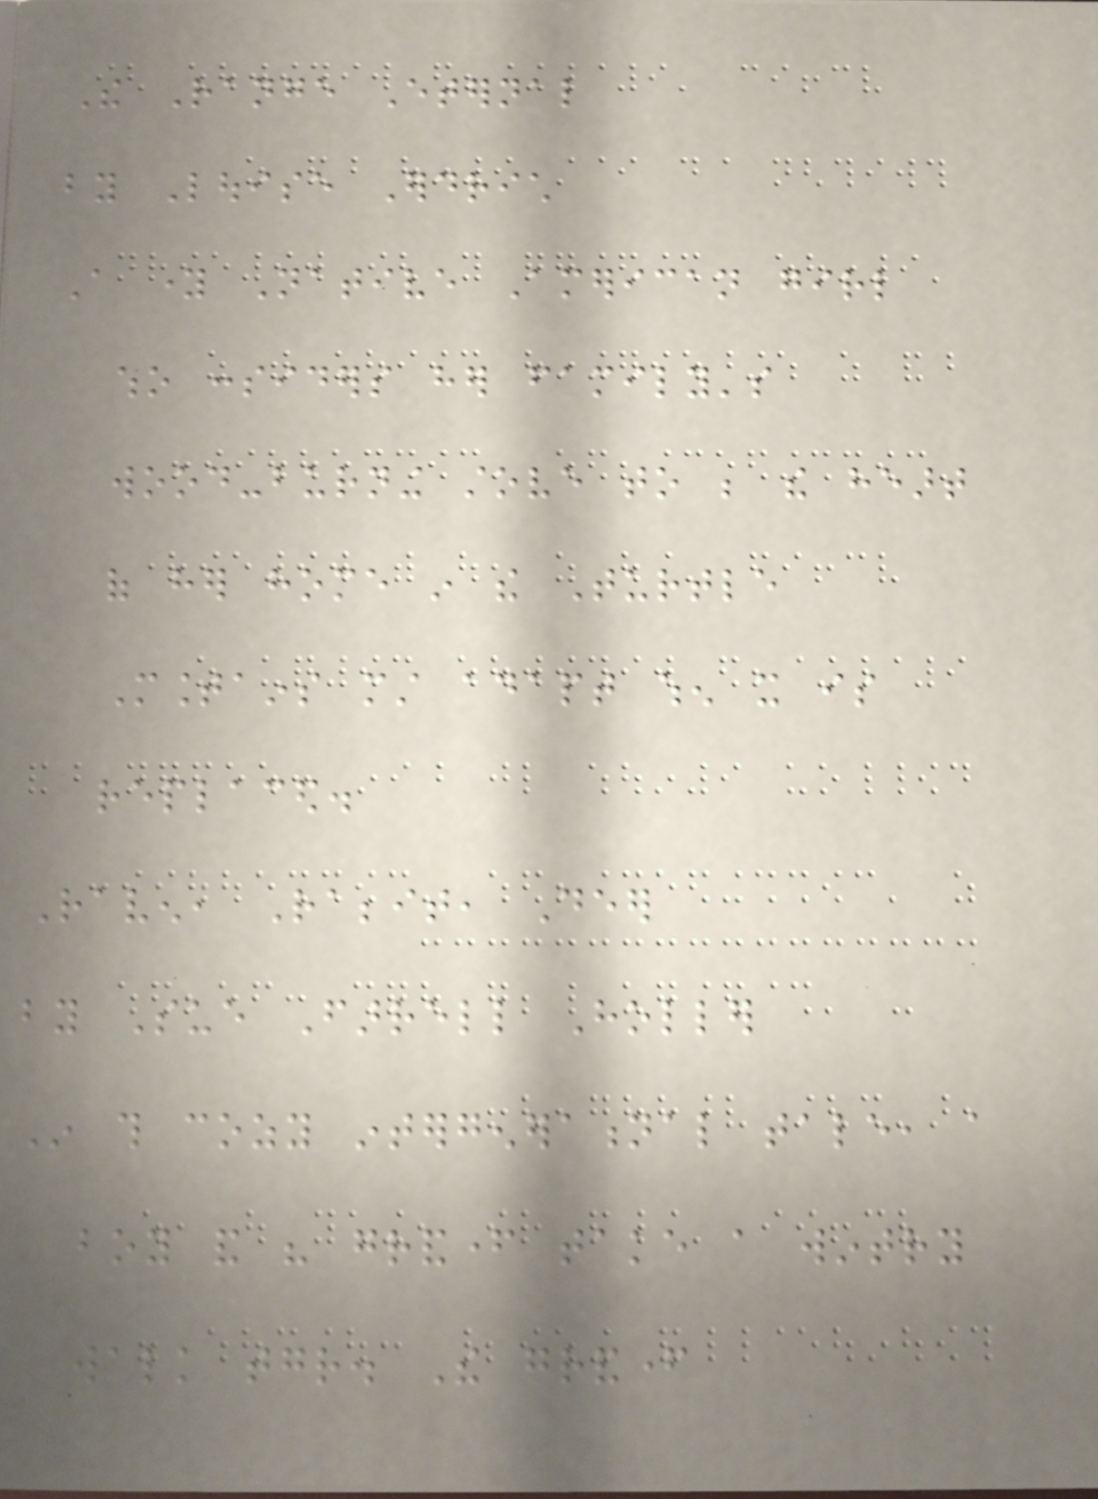The Range Eternal
by Louise Erdrich
A young Native American girl
who considers her family's
wood-burning stove to be the heart
of her home in the Turtle
Mountains must adapt when it is
replaced.
Raven, Rabbit, Deer
by Sue Farrell Holler
In this cozy intergenerational tale, a
boy and his grandfather take a wintry
walk together. The grandfather
